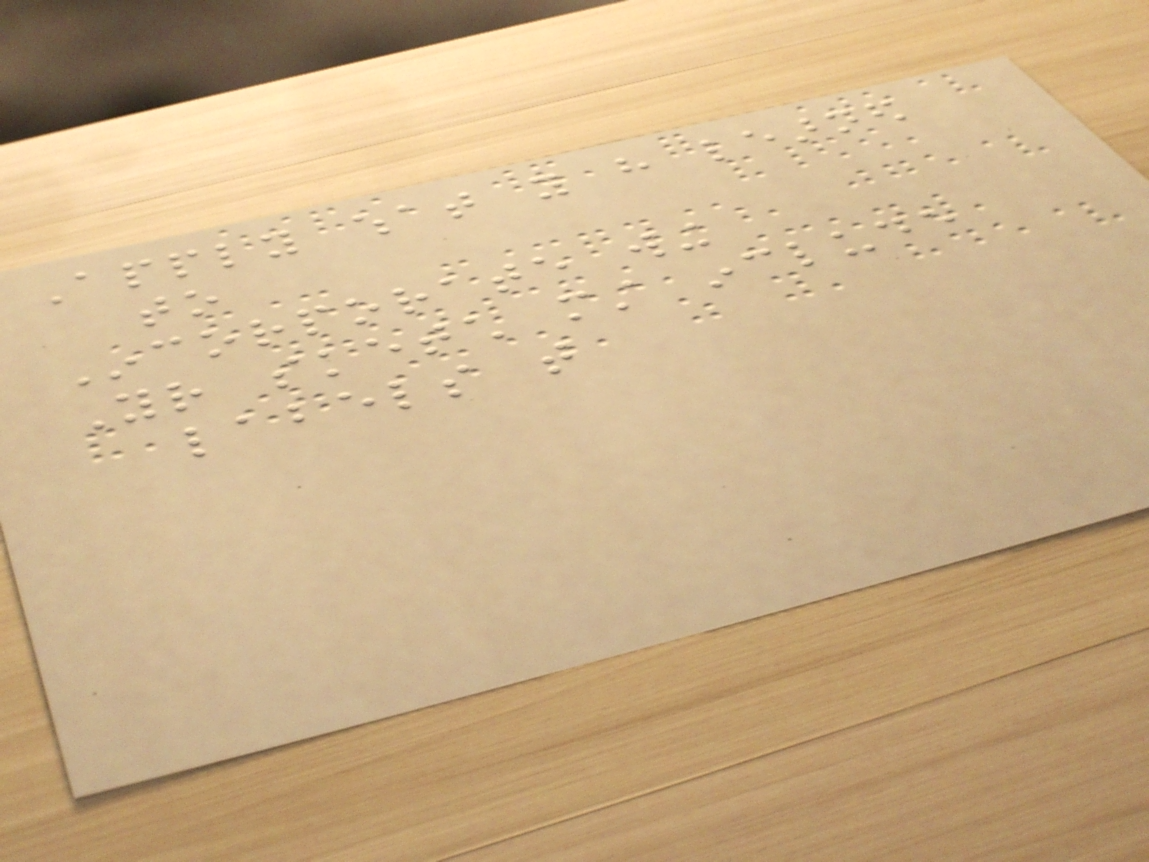Apply what you have learned
to
Incorporate wing
Your sketch must include
labels that
